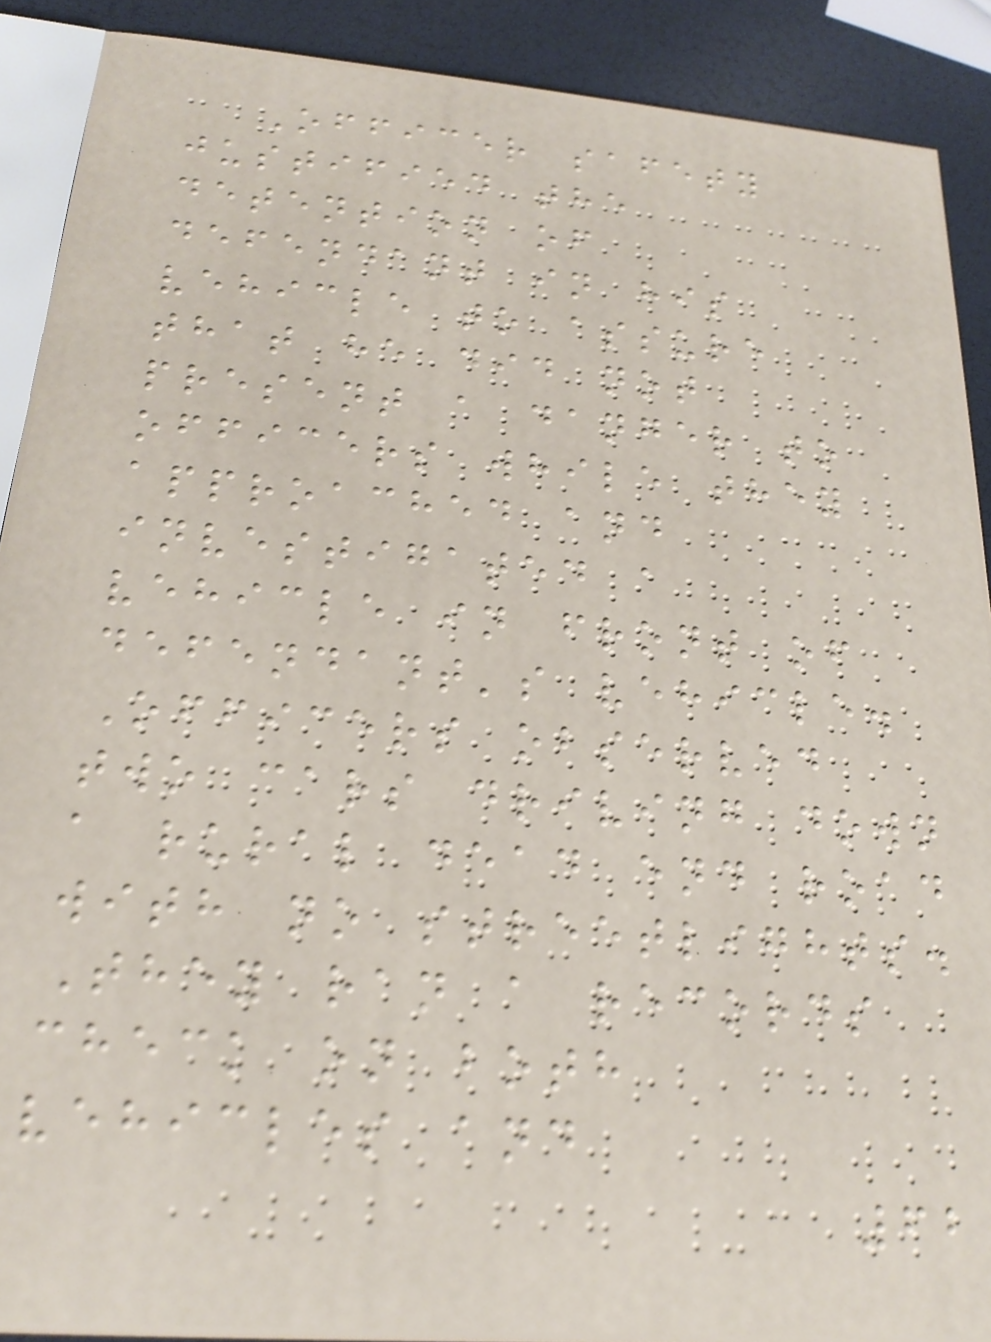Officer safety
justified the
detention of
defendant in his
vehicle to assure
that he did not
present a danger to
officers while they
approached and
investigated a
vehicle in front of
defendant's vehicle.
Officers observed
two cars driving down
a rural dead end road
with no streetlights.
They ran a records
check on both
vehicles and
62
